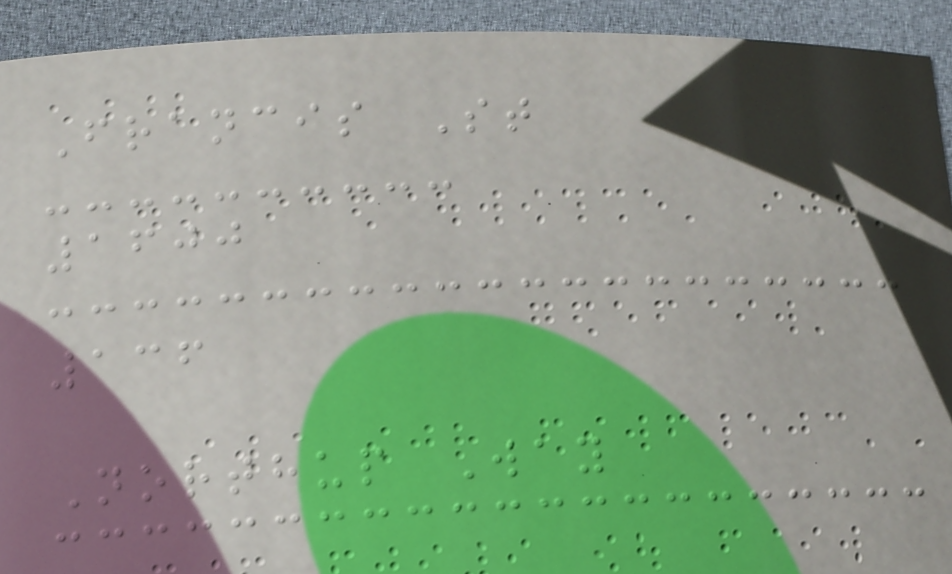Francis St
1600
136
Northup Way
